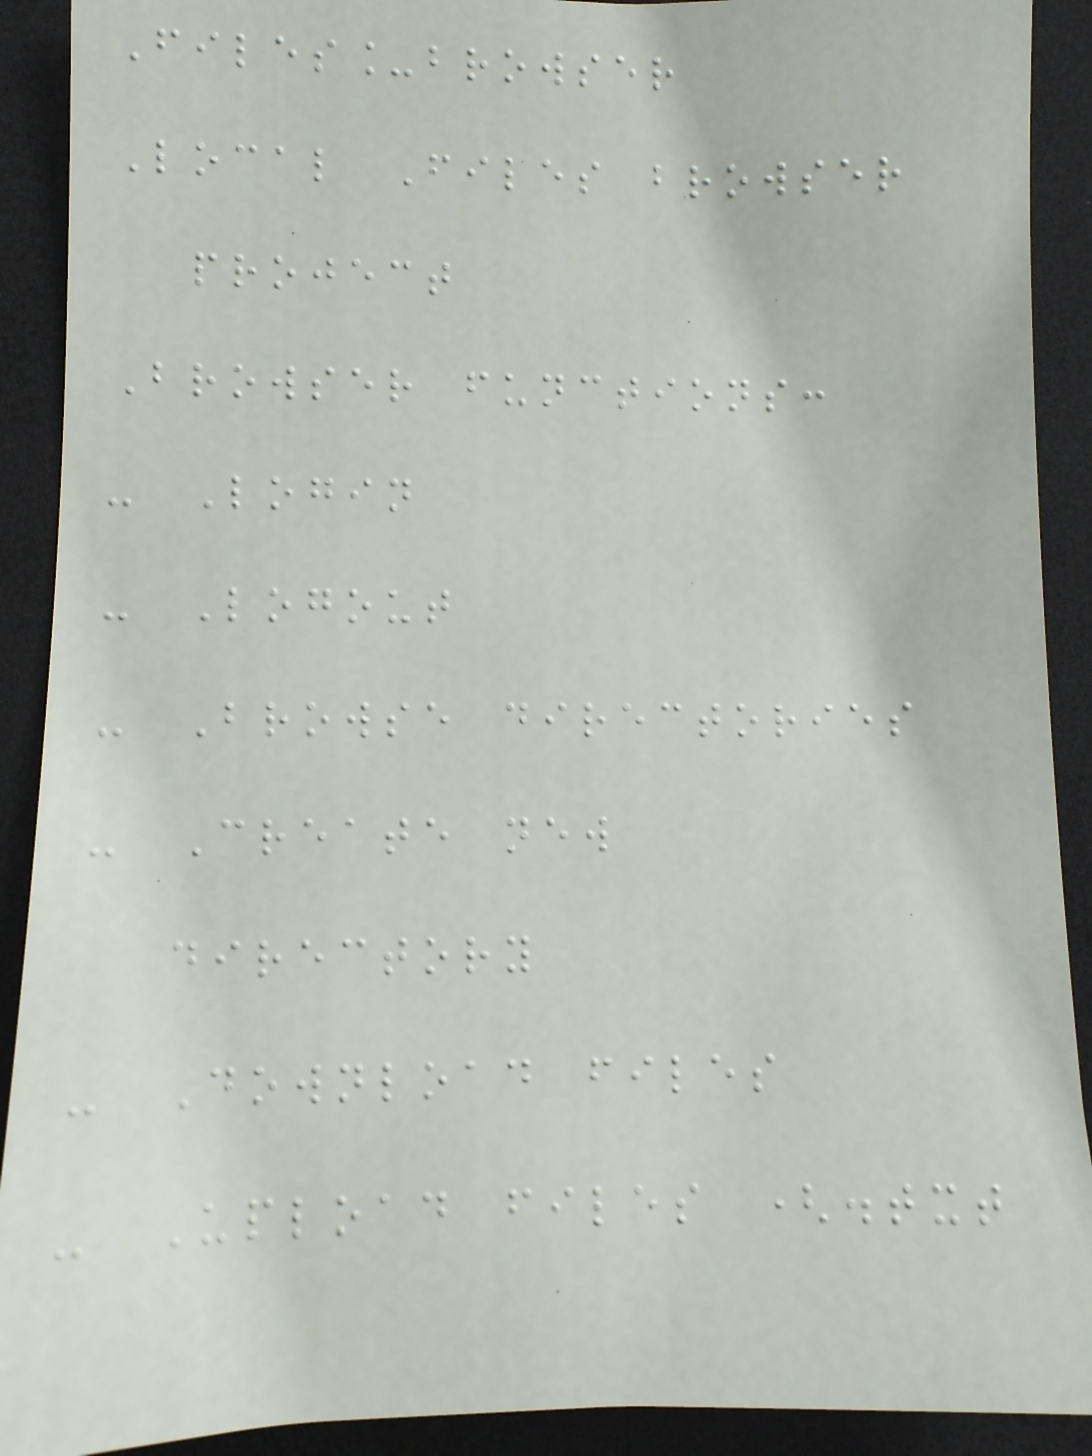Files_browser
Local Files browser
project
Browser functions:
- Login
- Logout
- Browse directories
- Create new
directory
- Download files
- Upload files (.txt
